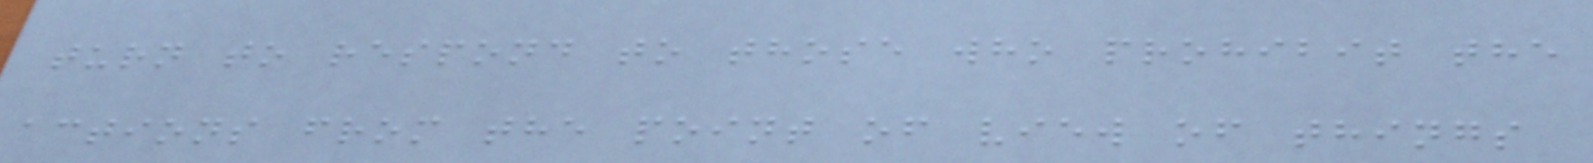turn to respond to those who prohibit the
actions from the point of view of things
